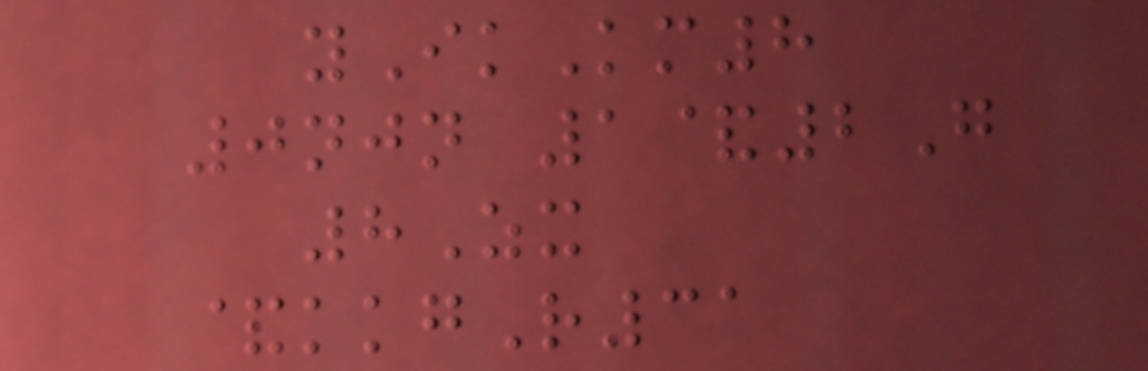yIkKm8
0njn 1&2G
8Zx
&kkgR31
